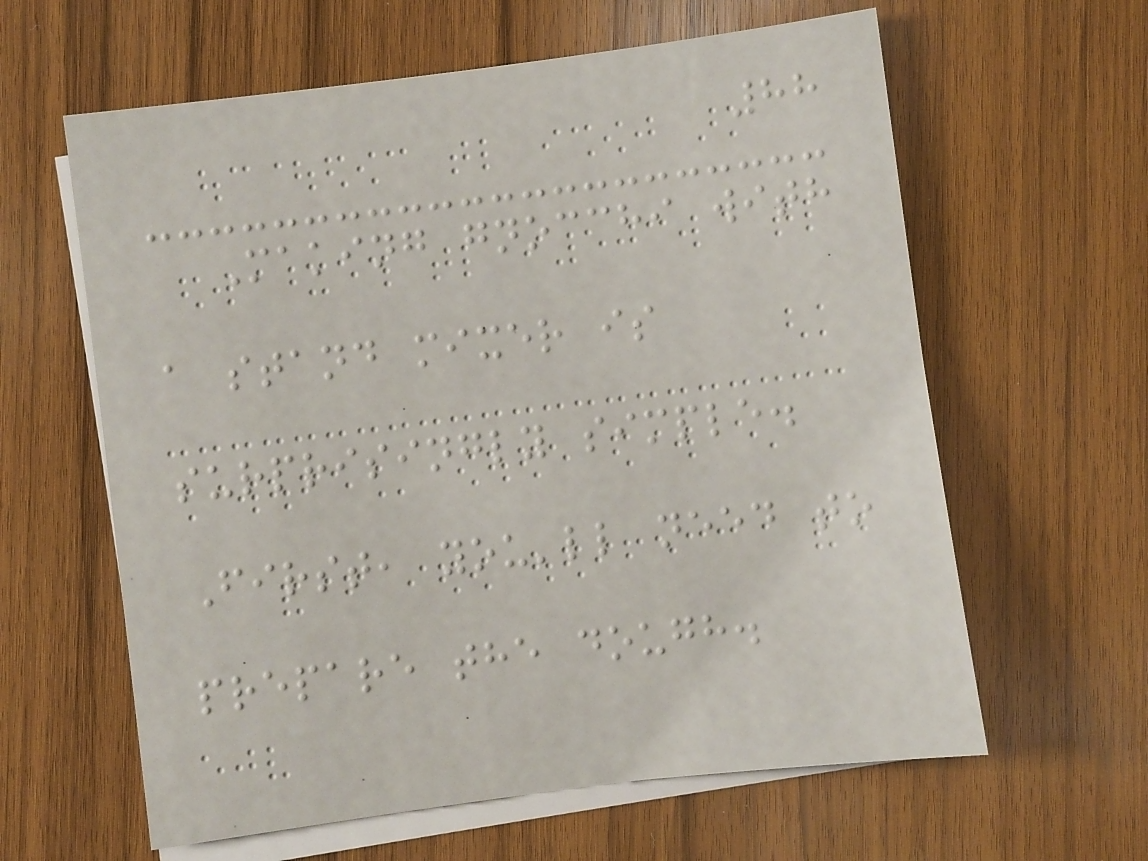88
Making gnocchi with
a stand mixer is
surprisingly simple.
First, you'll need to
prepare the dough.
